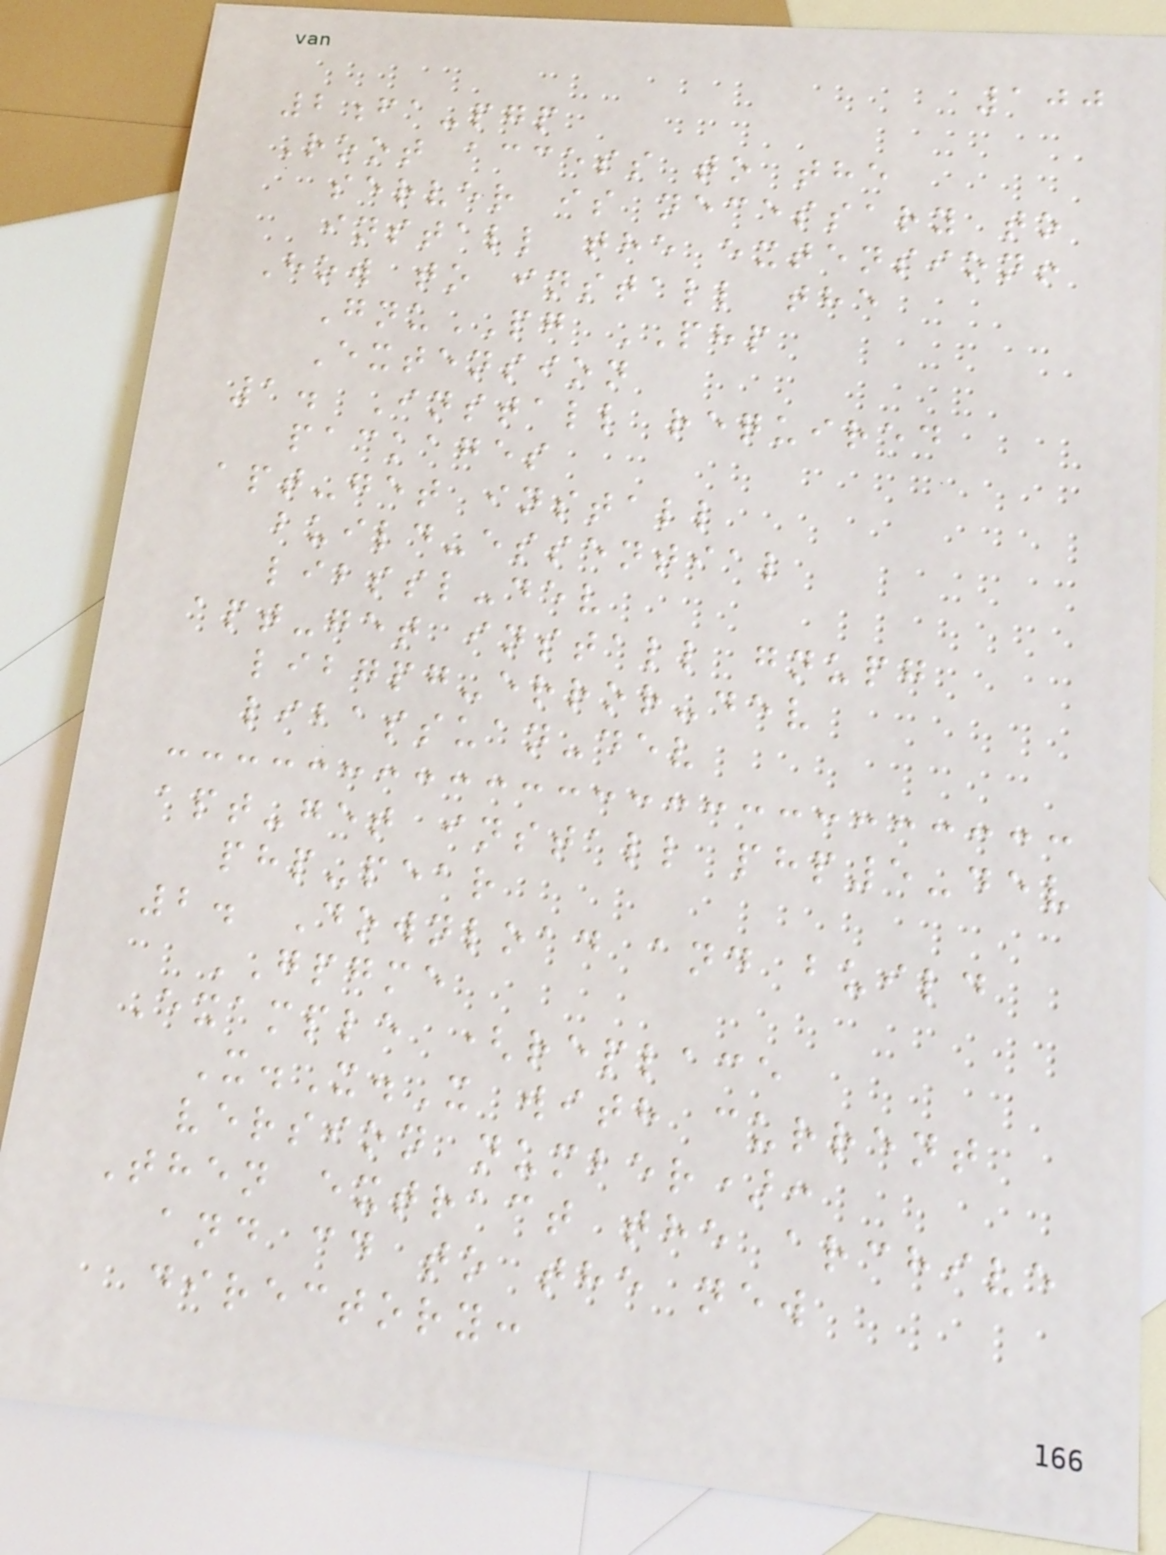100
2fa-pgp
Root access to the
server is necessary to
install the extension!
How to install the
GnuPG PHP
Extension
1. Install required
packages
apt-get install
build-essential
libssl-dev
apt-get install gnupg
libgpg-error-dev
libassuan-dev
apt-get install php5-dev
php-pear
2. Download and build
GPGME
Example (replace
X.X.X with current
version number):
Then extract the archive
and cd to the new
directory:
